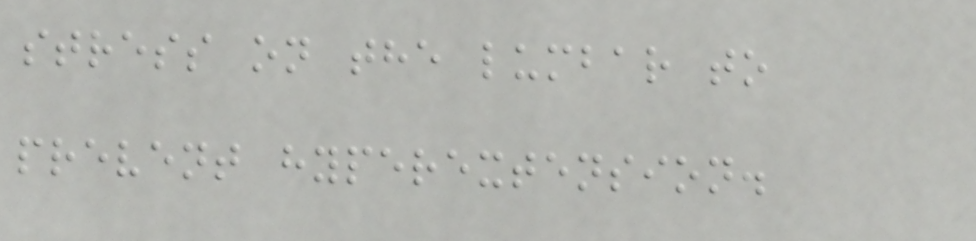stress on the lumbar to
prevent hyperextension.
